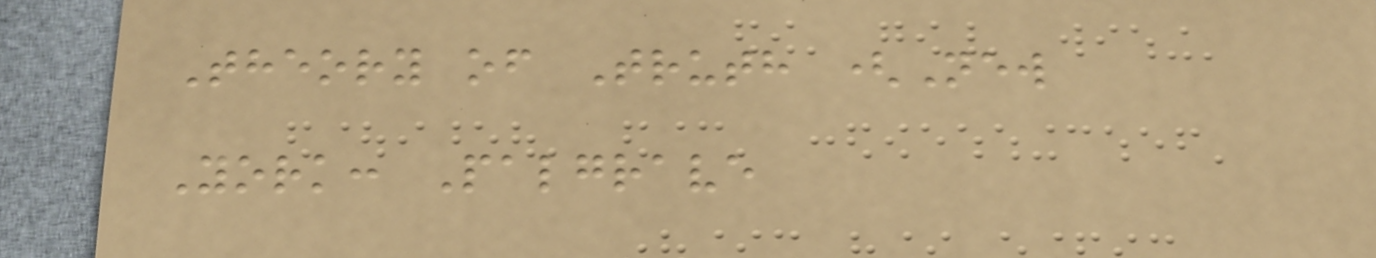Theory of Truth (New
York: Palgrave
